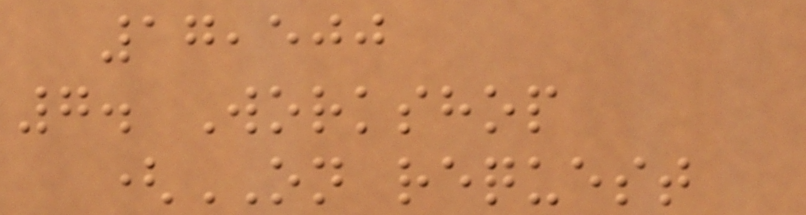17,500
7. Workshop
(ON request
